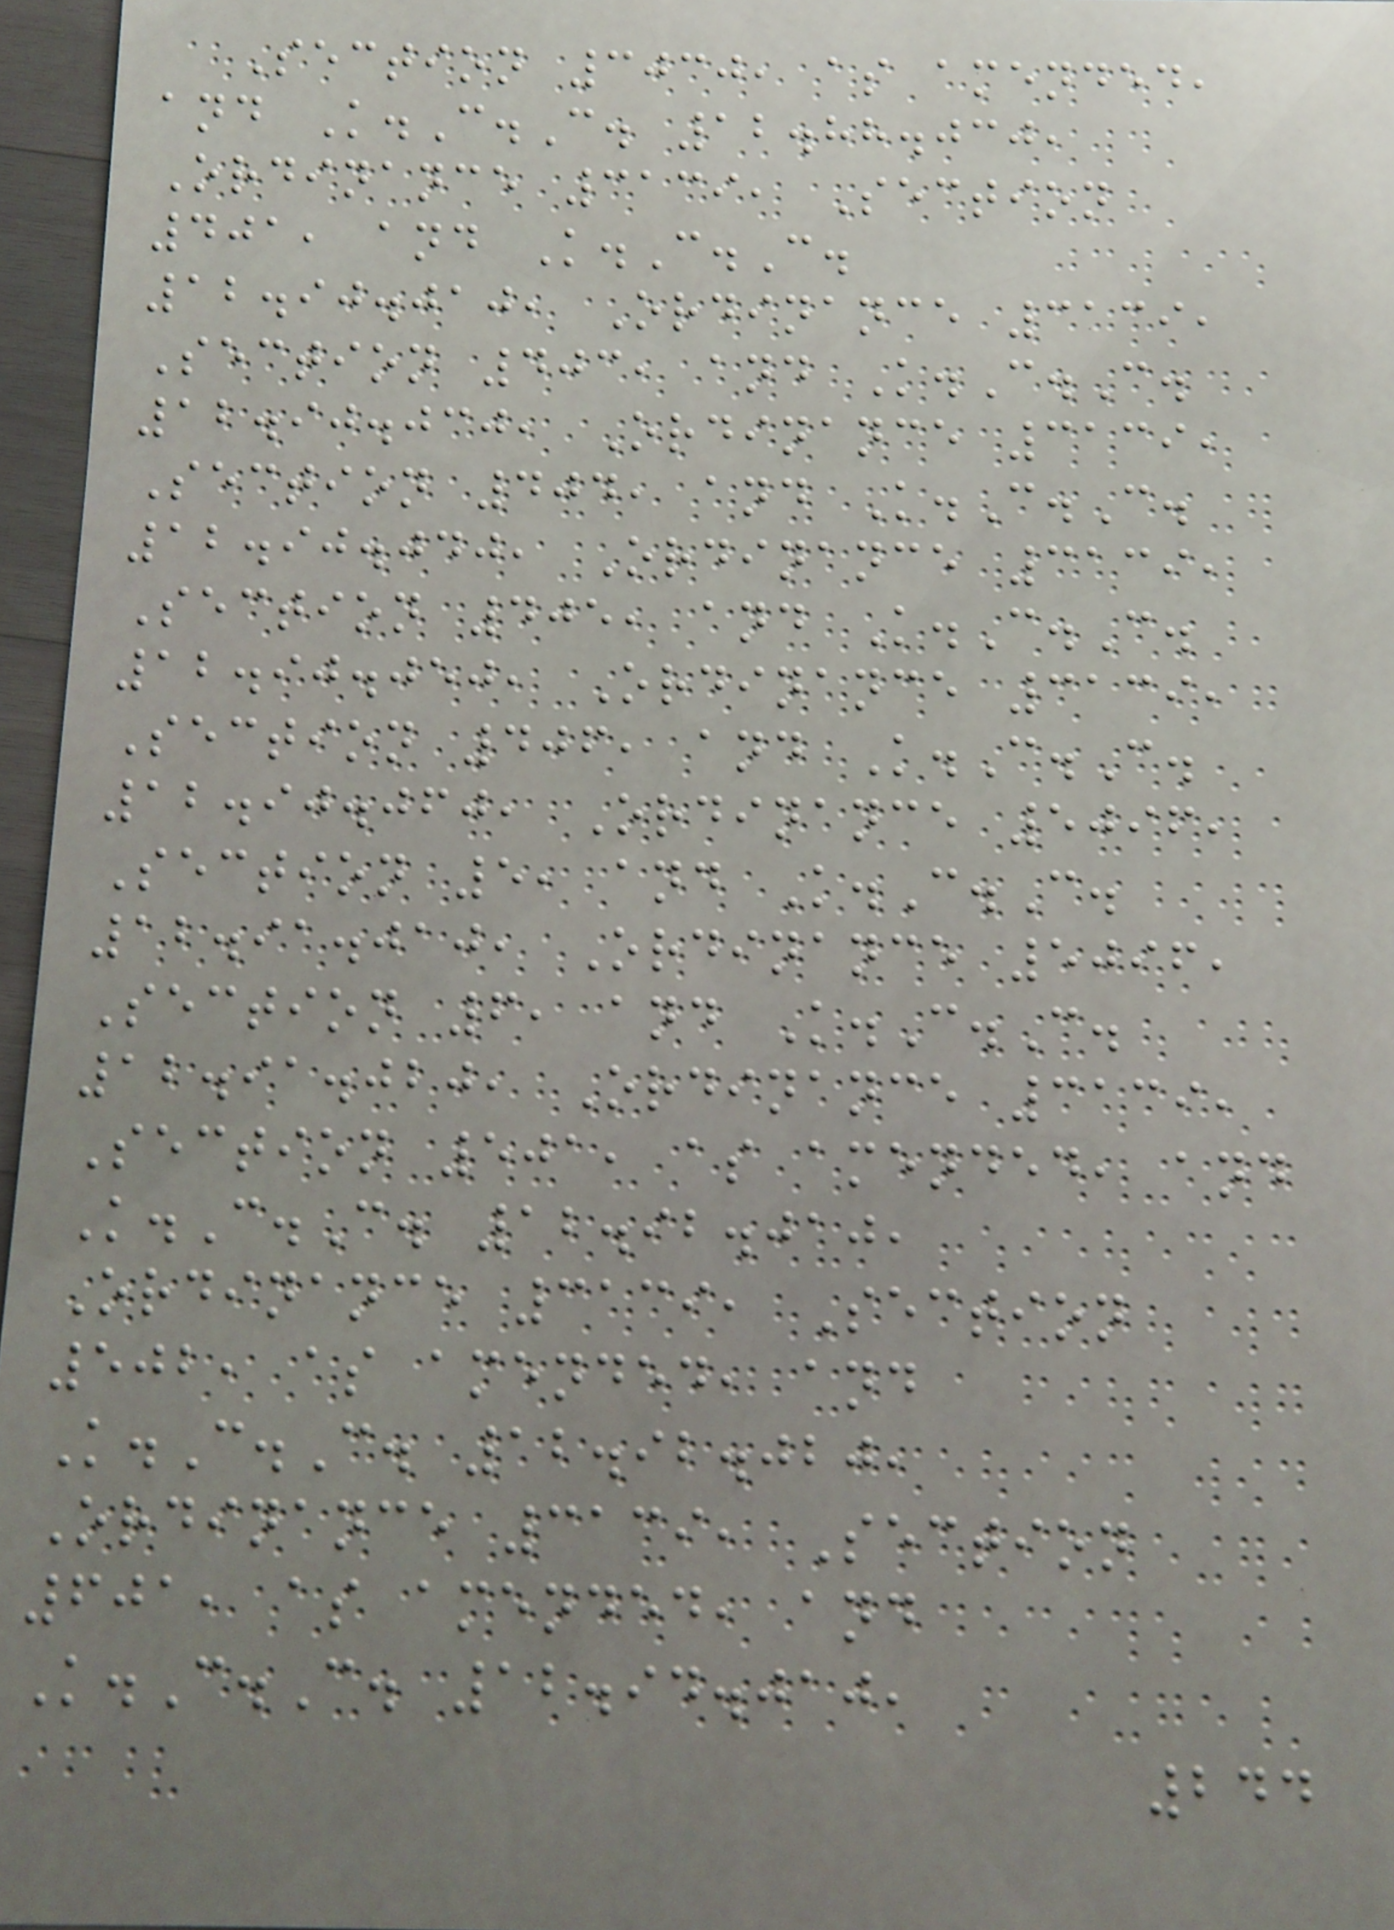Section 3030, as amended,
and K.C.C. 12.88.030,
Ordinance 3139, Section
401, and K.C.C.
12.90.010, Ordinance 3139,
Section 403, and K.C.C.
12.90.030, Ordinance 3139,
Section 404, and K.C.C.
12.90.040, Ordinance 3139,
Section 405, and K.C.C.
12.90.050, Ordinance 3139,
Section 406, and K.C.C.
12.90.060, Ordinance 5096,
Section 5, and K.C.C.
12.91.010, Ordinance 5096,
Section 6, and K.C.C.
12.91.020, Ordinance 3139,
Section 501, as amended, and
K.C.C. 12.92.010,
Ordinance 3139, Section
502, as amended, and
K.C.C. 12.92.020,
Ordinance 3139, Section
601, as amended, and
K.C.C. 12.94.010,
244
